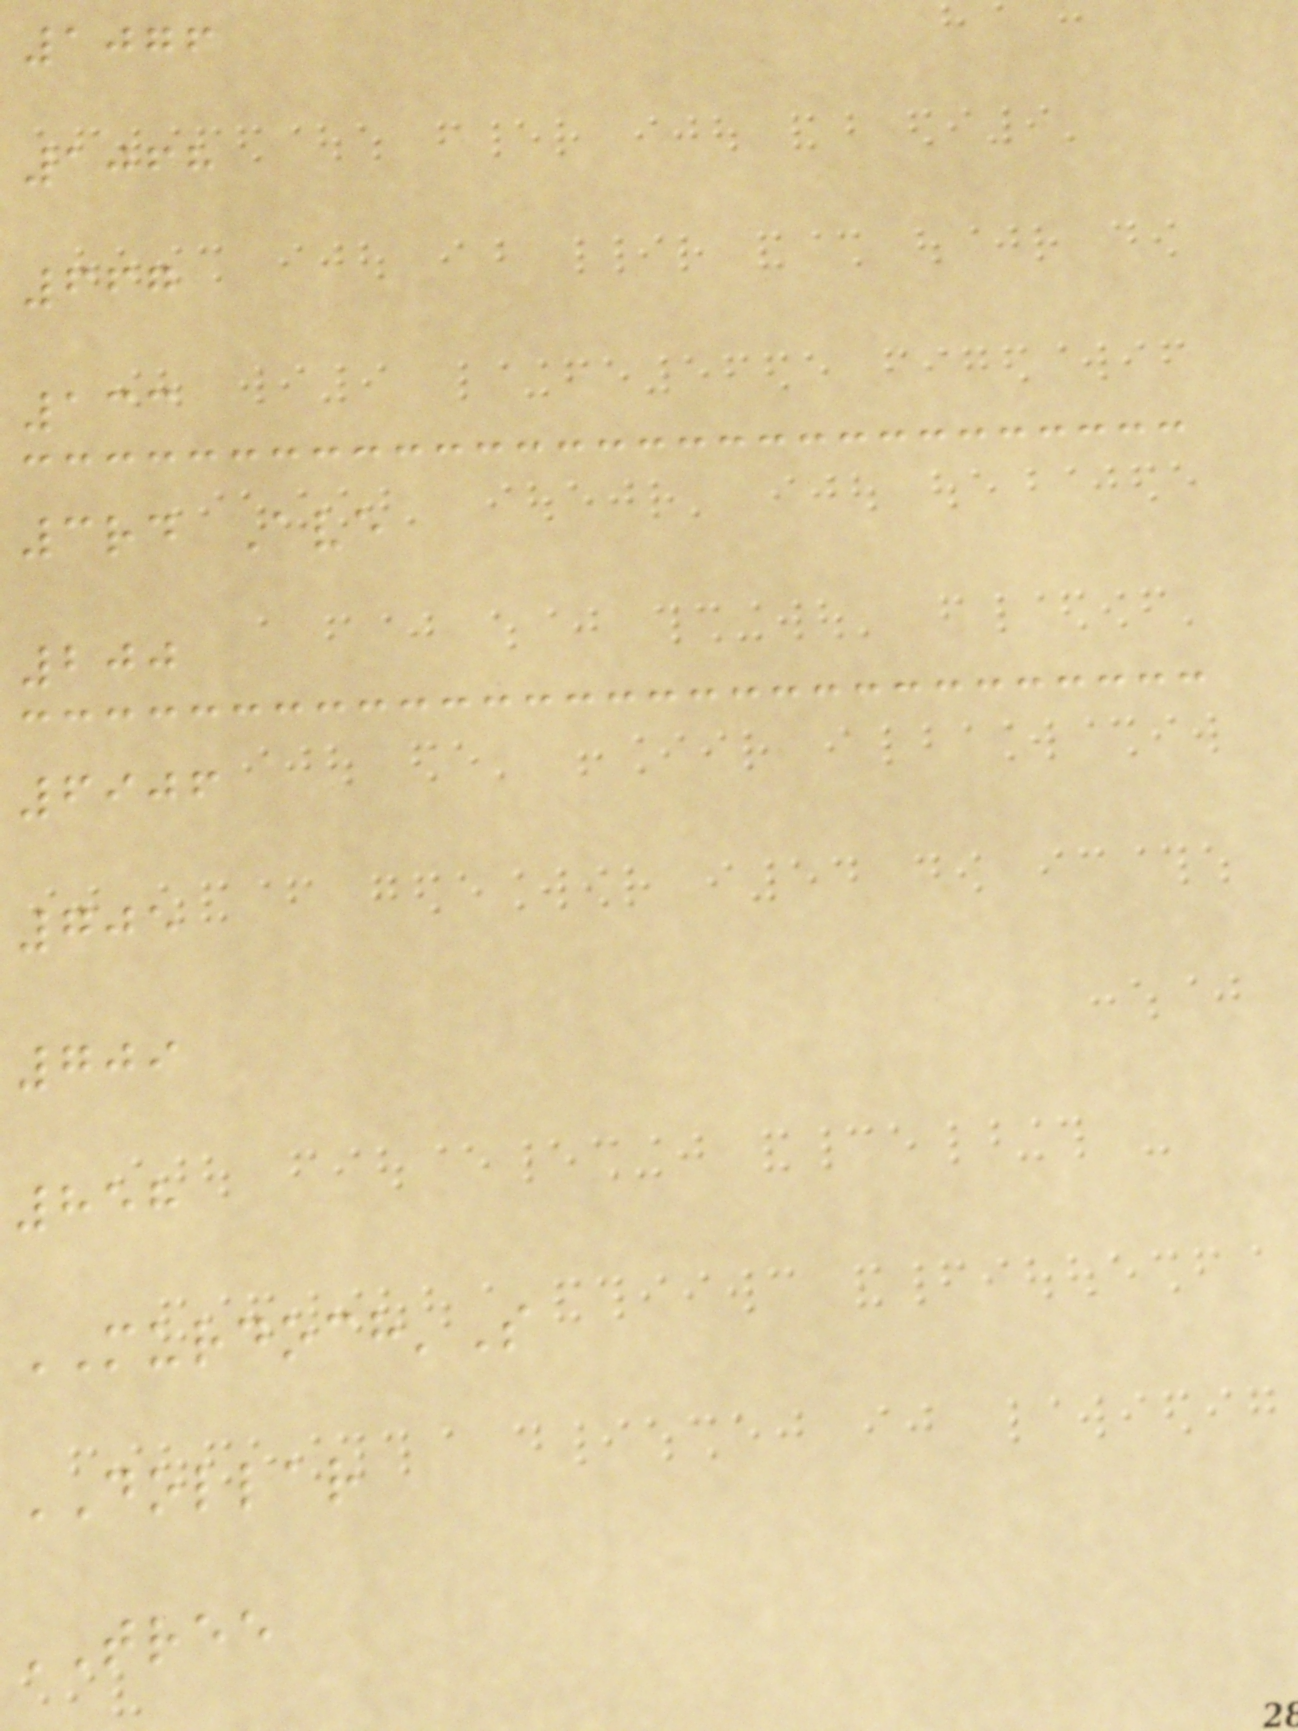1076
1068
667
133
3rd Ave
200
6906
705
709
858
MURDOCH'S
DOLLAR
TREE
